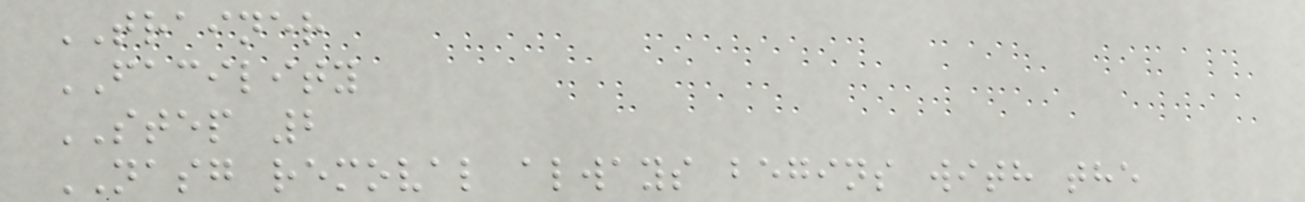TRAINER
FACILITY
STEP 2
NASG removal always begins with the
